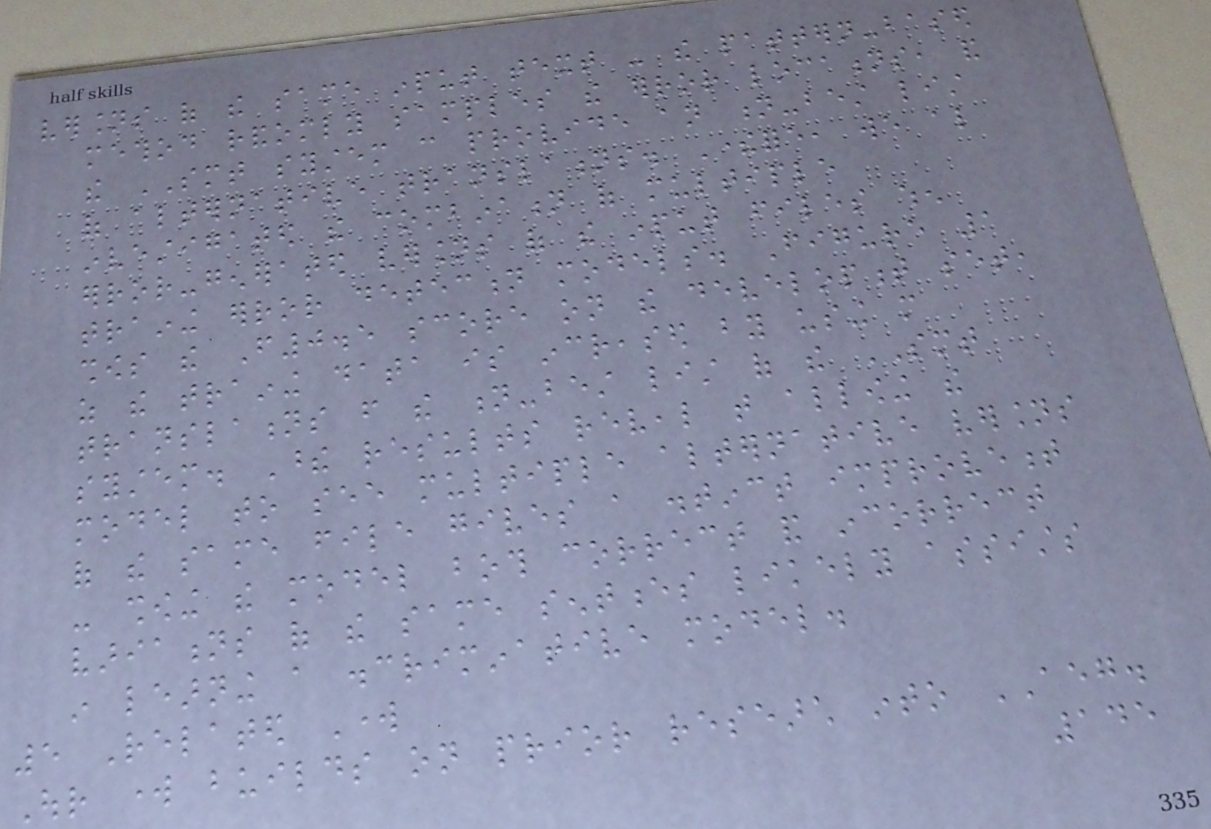versions of the same input text - the pattern-based
method randomly samples the error locations, and
the SMT system can provide an n-best list
of alternative translations. Therefore, we also
investigated the combination of multiple
error-generated versions of the input files when
training error detection models. Figure 1
shows the F0.5 score on the development set,
as the training data is increased by using more
translations from the n-best list of the SMT
system. These results reveal that allowing the
model to see multiple alternative versions
of the same file gives a distinct improvement
- showing the model both correct and incorrect
variations of the same sentences likely assists
in learning a discriminative model.
5 Related Work
Our work builds on prior research into AEG.
145
